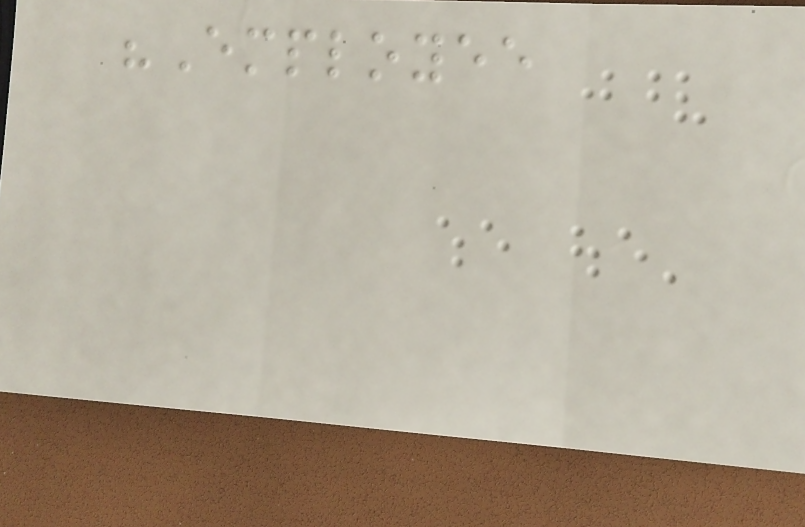"Employee
